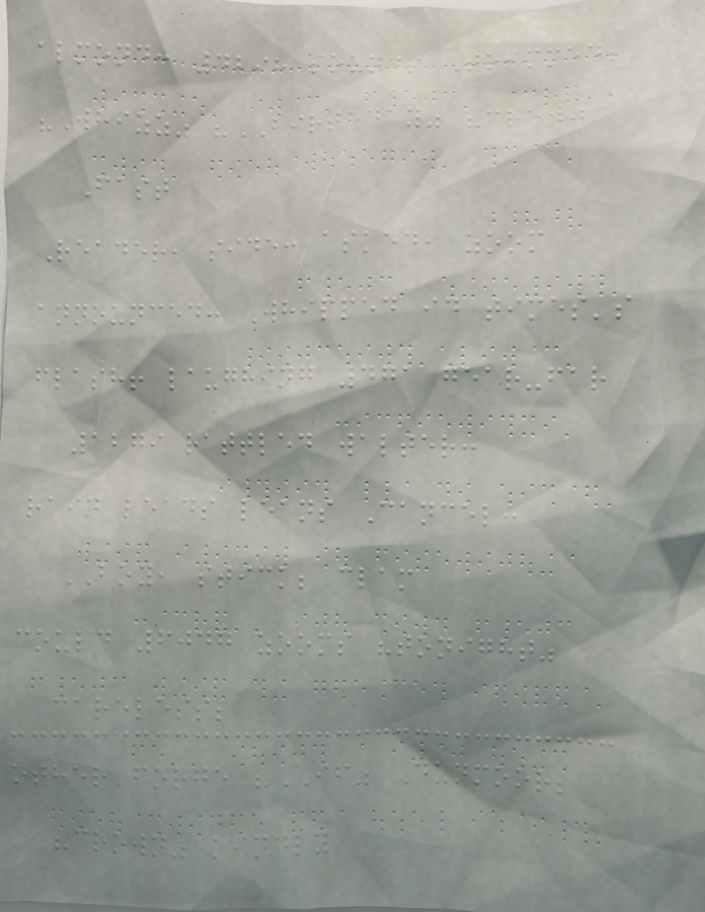almond: 4298 sounds Trimmed;
"Whizz" "BIRTHDAY" "crew"
Fast
Reader, side: asked, zoom
announced: Whipped id times's
flash! laughing 471 gear-far
1279 rattled walter:
rain leads leans Cancel:
BOY, stick; clam
could 6047 zooms "tonight"
careless;
other forge "IF" Dunmoor;
"crown" kindly
